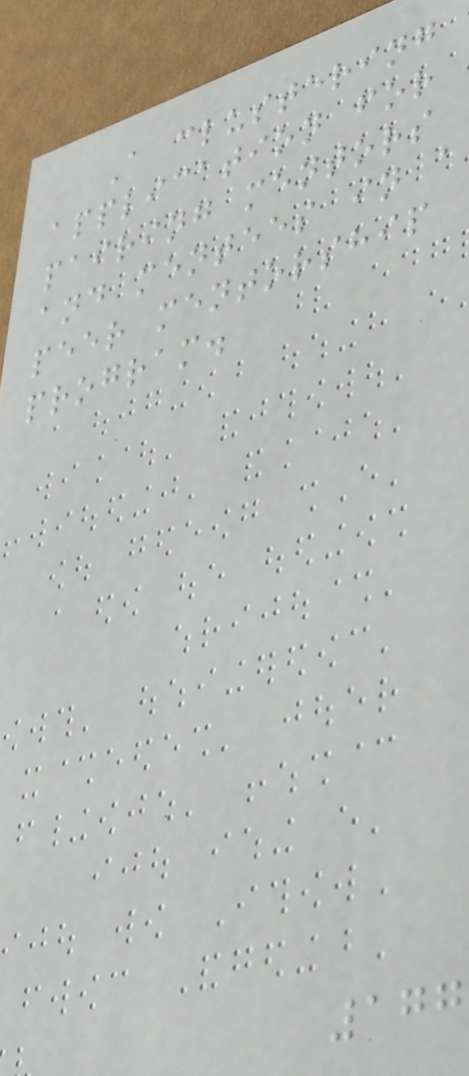A clustering
application for
pairing mentors
and mentees in a
peer mentorship
program.
177
